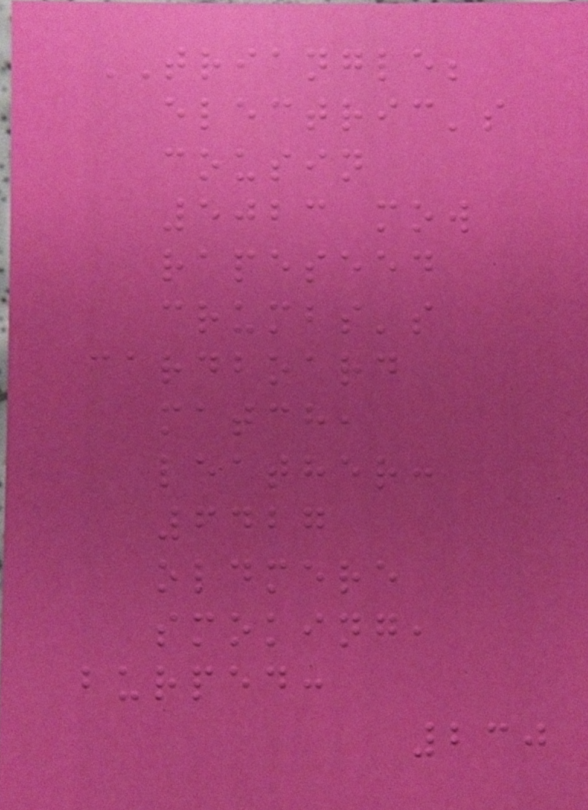TRIANGLE;
electric's
cousin
5023 mow
rapeseed
crumbs's
cardboard
match,
leather:
6427
oldmere
smoking,
burped:
230
